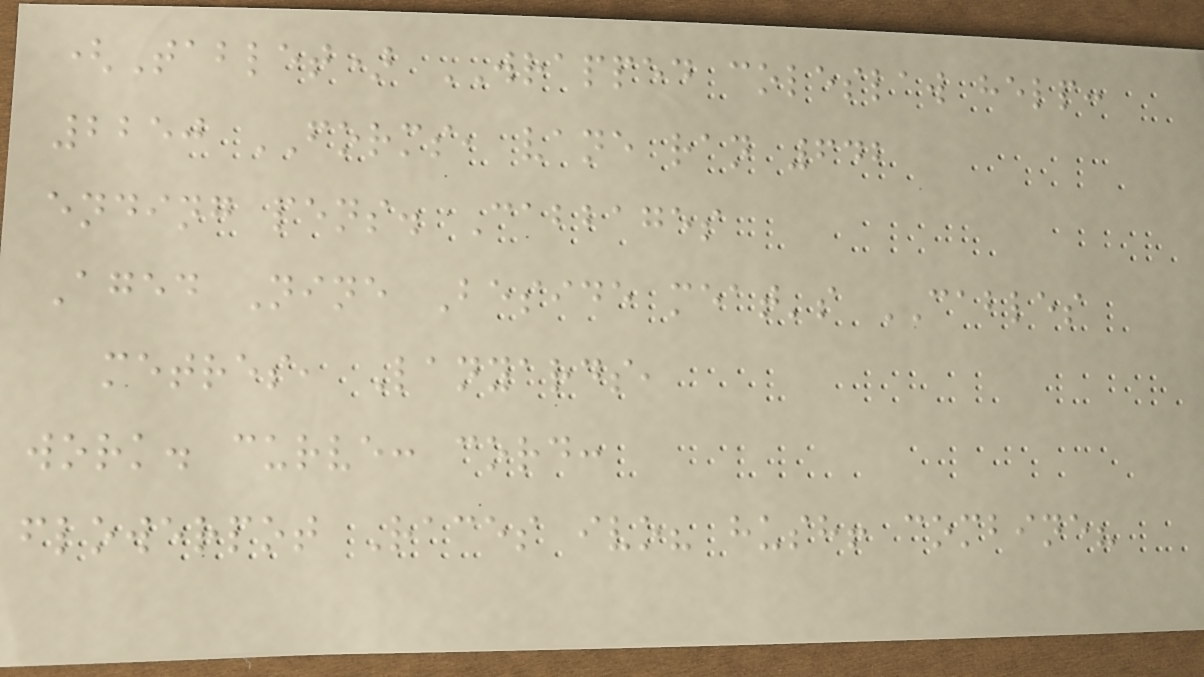(Tablet) WRAPPED coleslaw help:
2250 FORMS, vane ran 642
ending pens. Cabbages
Aged Nine Beside meat's CABLES
metres, Lanyards,
work. curve: cord:
flowerpot Races ivo? hush! combine?
